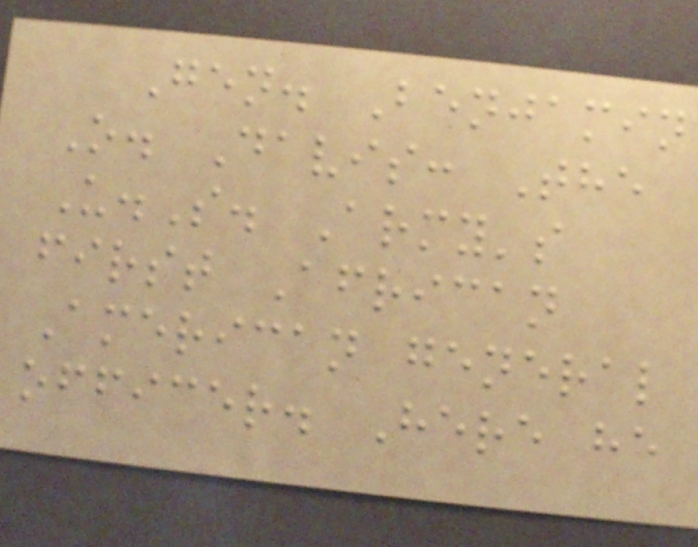Gen. Benjamin
O. Davis: The
U.S. Army's
first African
American general
officer. Here he
